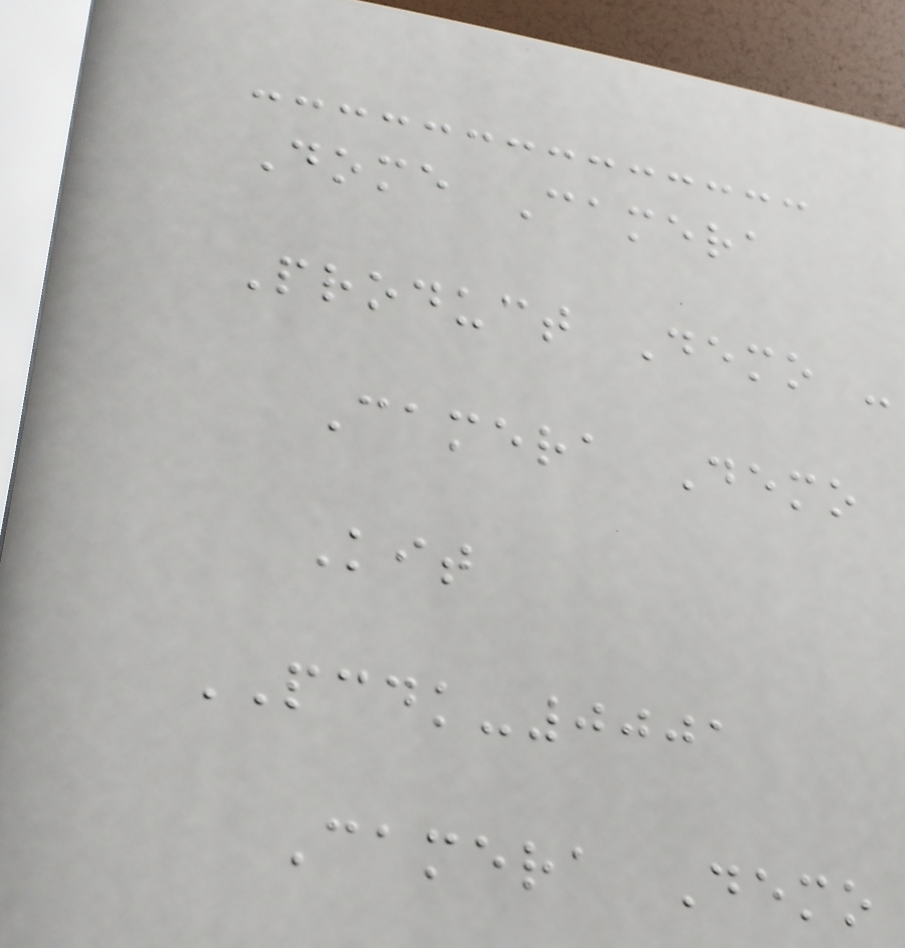Dome Camera
Product Demo -
Camera Demo
Kit
PCDK-0001
Camera Demo
